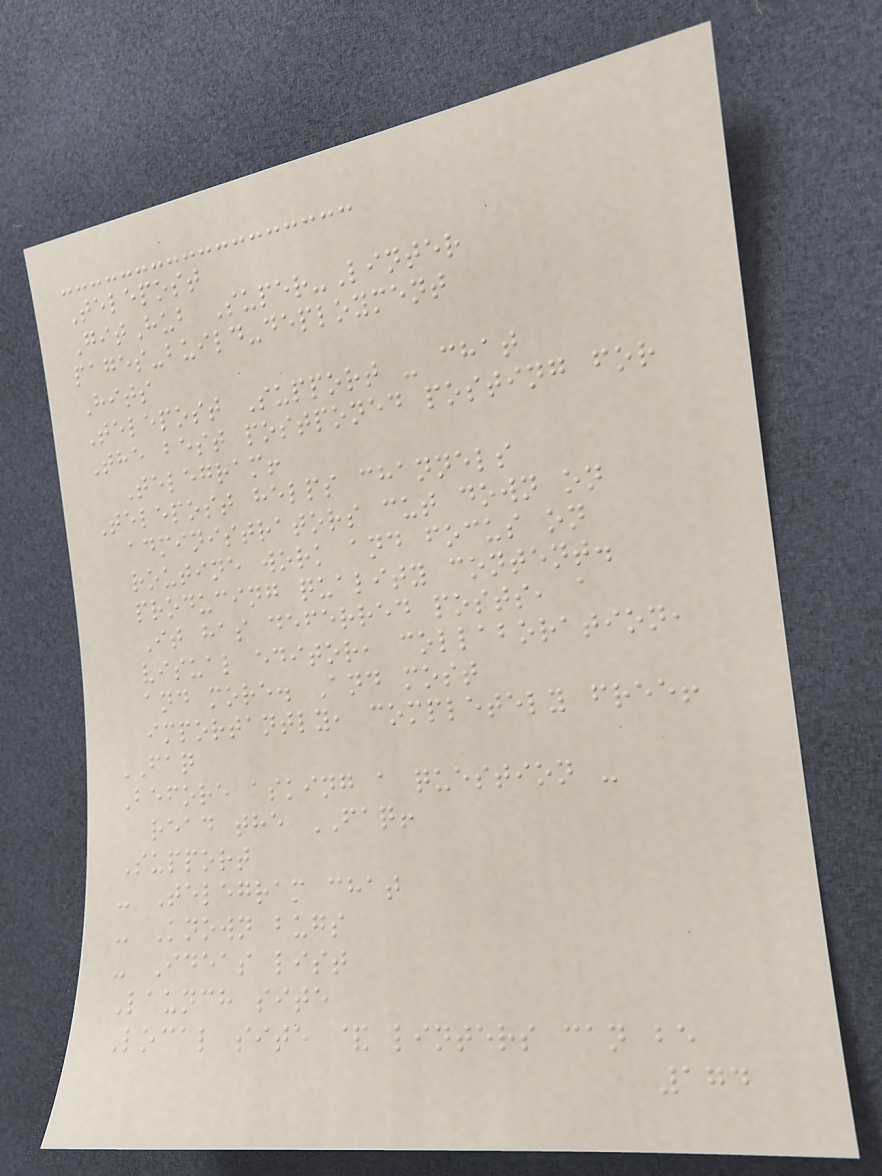Telepost
GitHub Super-Linter
pages-build-deployment
Hits
Telepost Support - chat
The best postponed posting for
Telegram!
Telepost helps channels
administrators cut down on
routine work and focus on
producing quality content.
It has deferred posts, a
visual editor, collaboration,
and more. And most
importantly, completely free!
FAQ
Before asking a question -
read the FAQ!
Support
- Telegram chat
- Known bugs
- Ideas list
Launch site
Local site & linters can be
174
